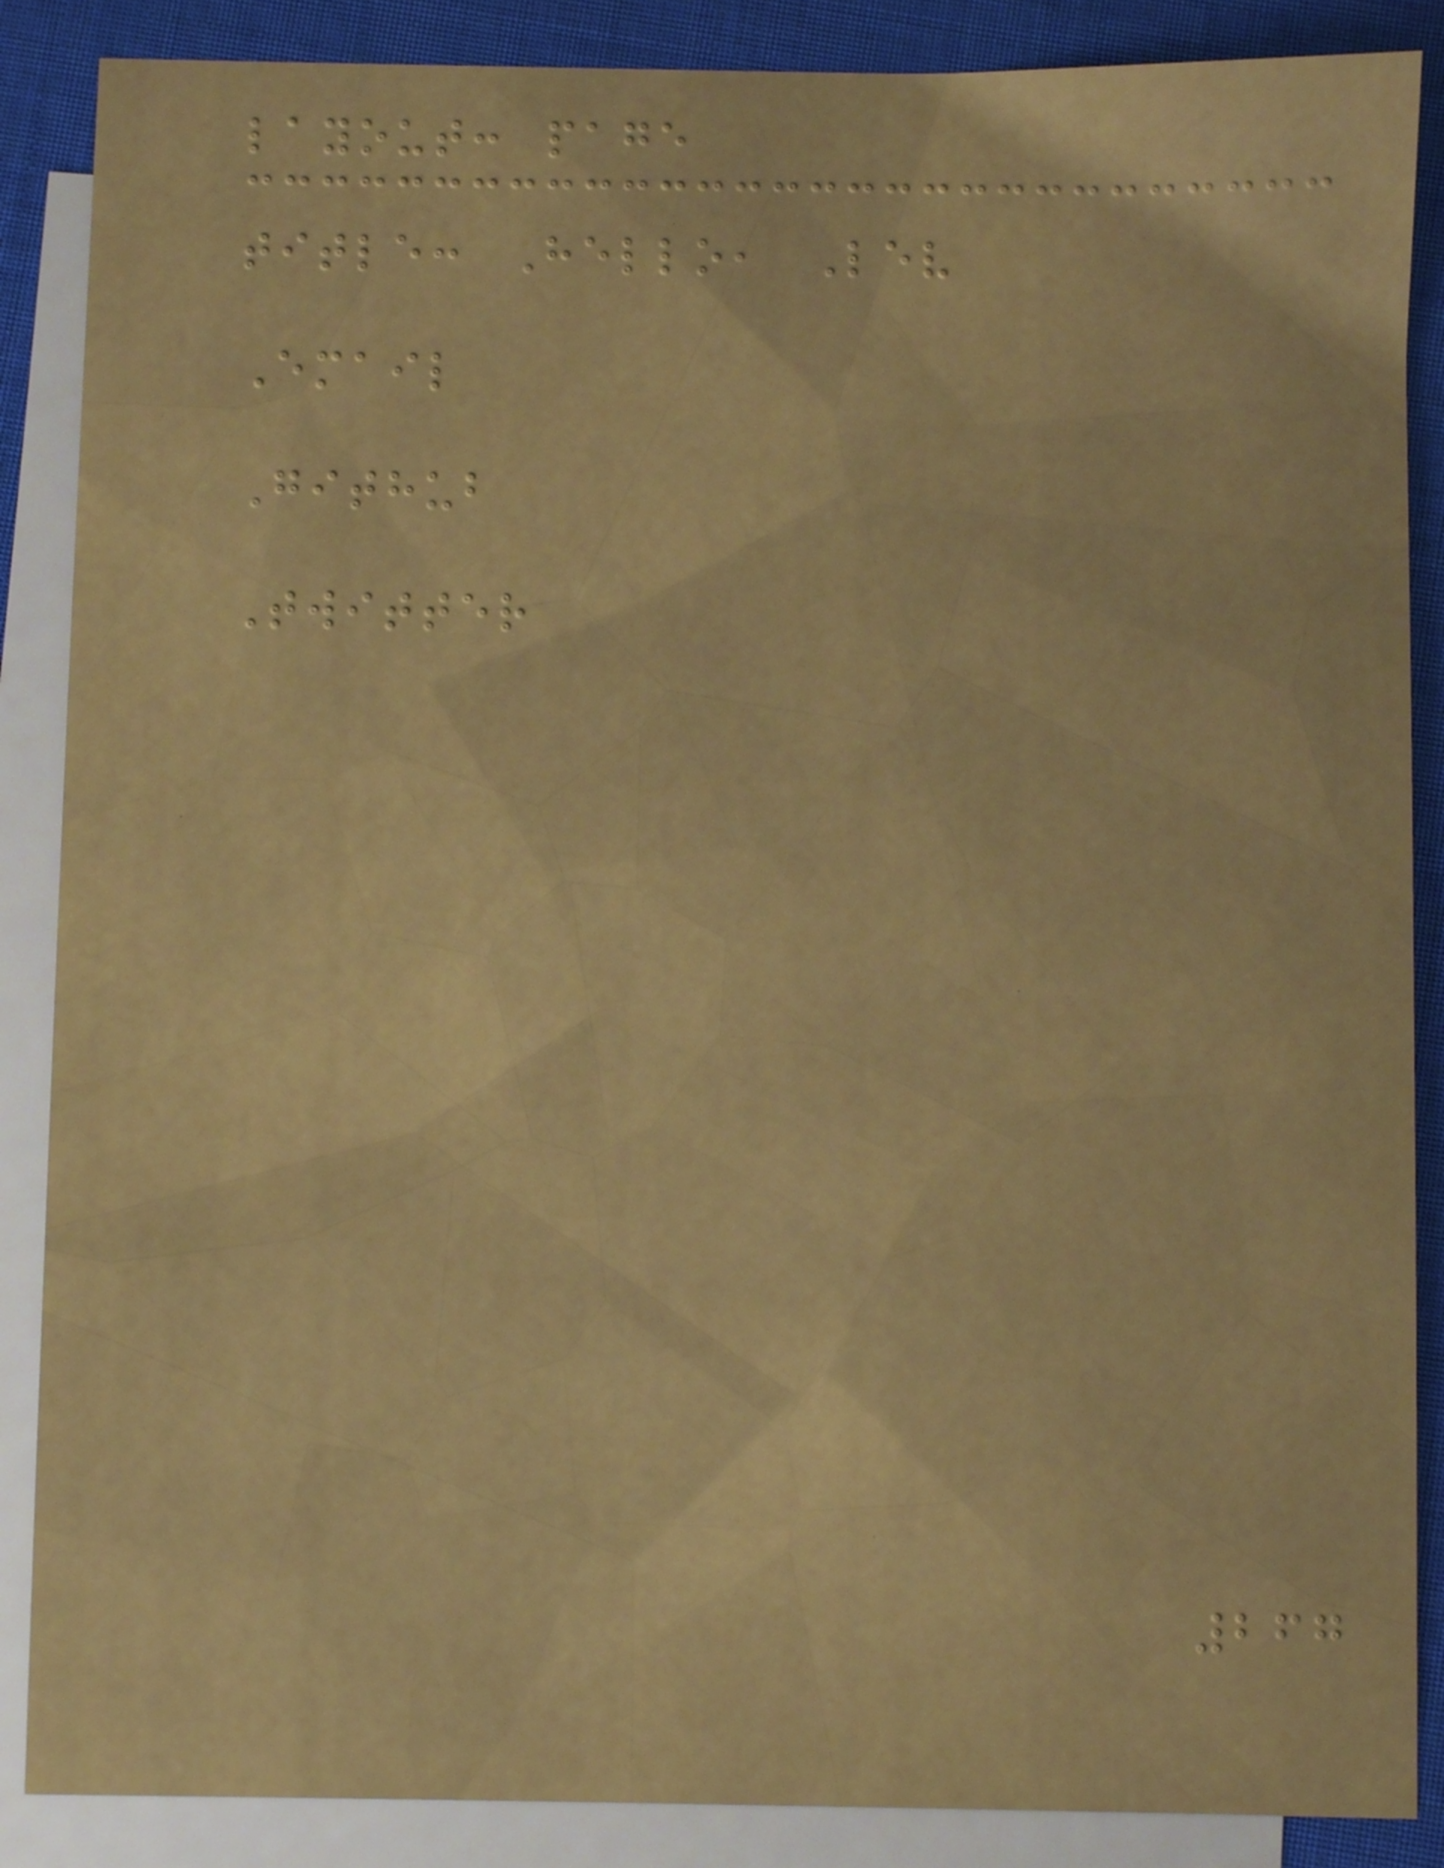layout: page
title: Hello, Lev
Email
Github
Twitter
267
